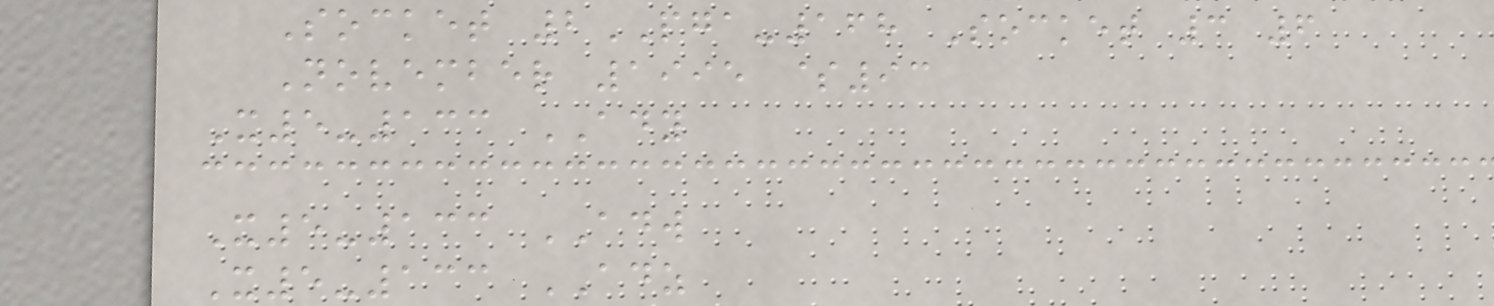Socket 2PGA-168 Socket 3 6
November 1995 $93
X5-133 ADY
X5-133 ADW
X5-133 ADZ
